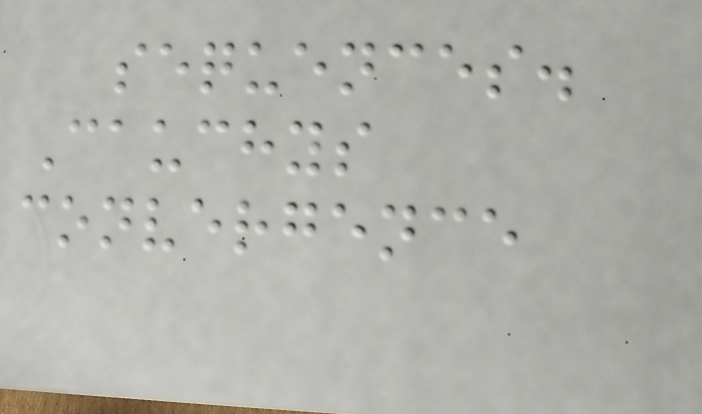sequences.
Cauchys
convergence
